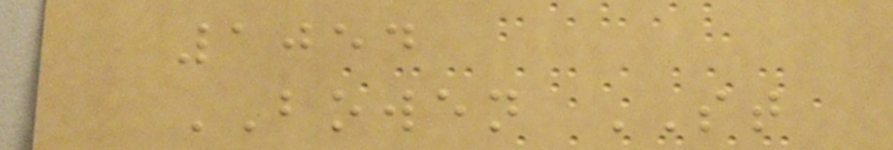1054
BOWEN ST
